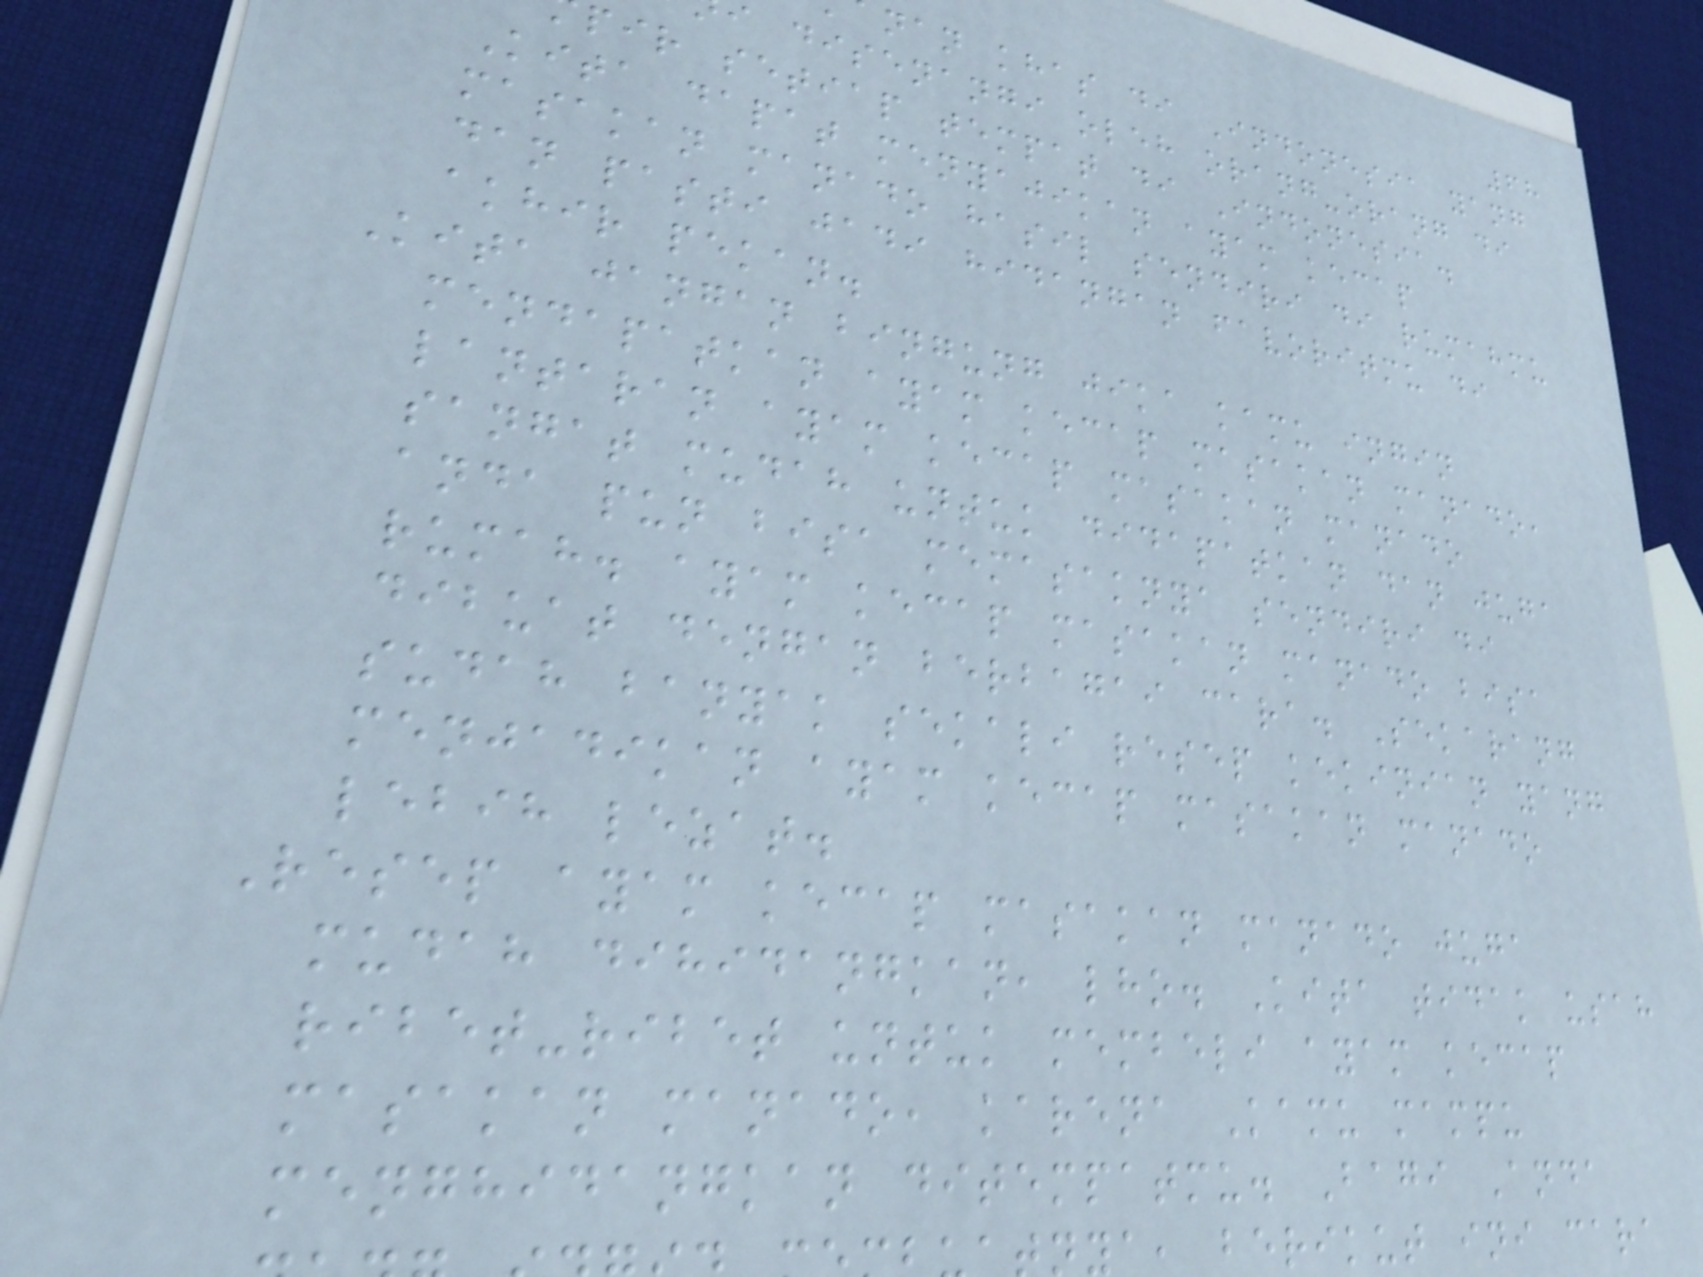68
nan khas di Indonesia yang
i disenangi oleh orang-orang di
pir setiap tempat di Indonesia.
Kita dapat menyajikan ayam kecap
masakan manado hasil sendiri di rumahmu
dan pasti jadi hidangan favoritmu di
akhir pekan.
Kita jangan bingung jika kamu ingin
mendapatkan ayam kecap masakan manado,
lantaran ayam kecap masakan manado
sangat mudah untuk didapatkan dan juga
anda pun bisa memasaknya sendiri di
rumah. ayam kecap masakan manado bisa
dibuat dengan berbagai cara. Sekarang
sudah banyak sekali resep kekinian yang
menjadikan ayam kecap masakan manado
lebih lezat.
Resep ayam kecap masakan manado juga
mudah dihidangkan, lho. Kita tidak usah
ribet-ribet untuk membeli ayam kecap
masakan manado, karena Kamu mampu
menghidangkan ditempatmu. Bagi Anda
ya, berikut ini cara
